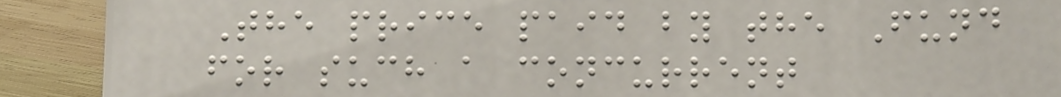The price paid by the Fund
for such a concurrent
